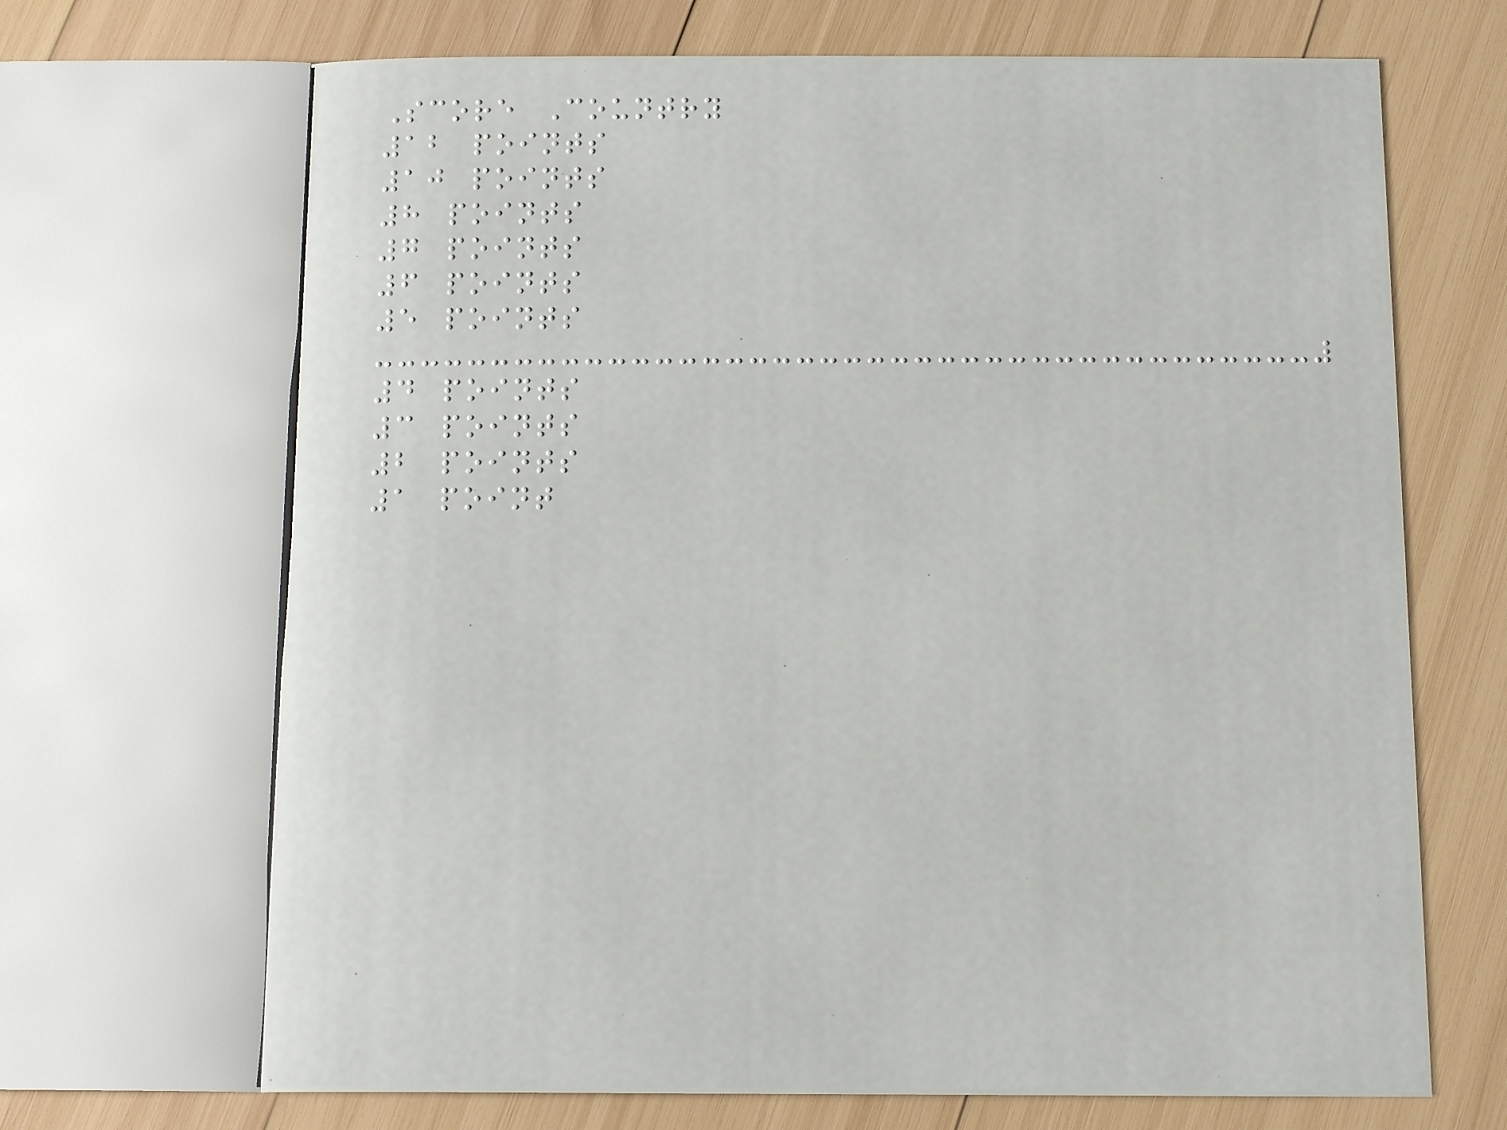Score Country
12 points
10 points
8 points
7 points
6 points
5 points
4 points
3 points
2 points
1 point
